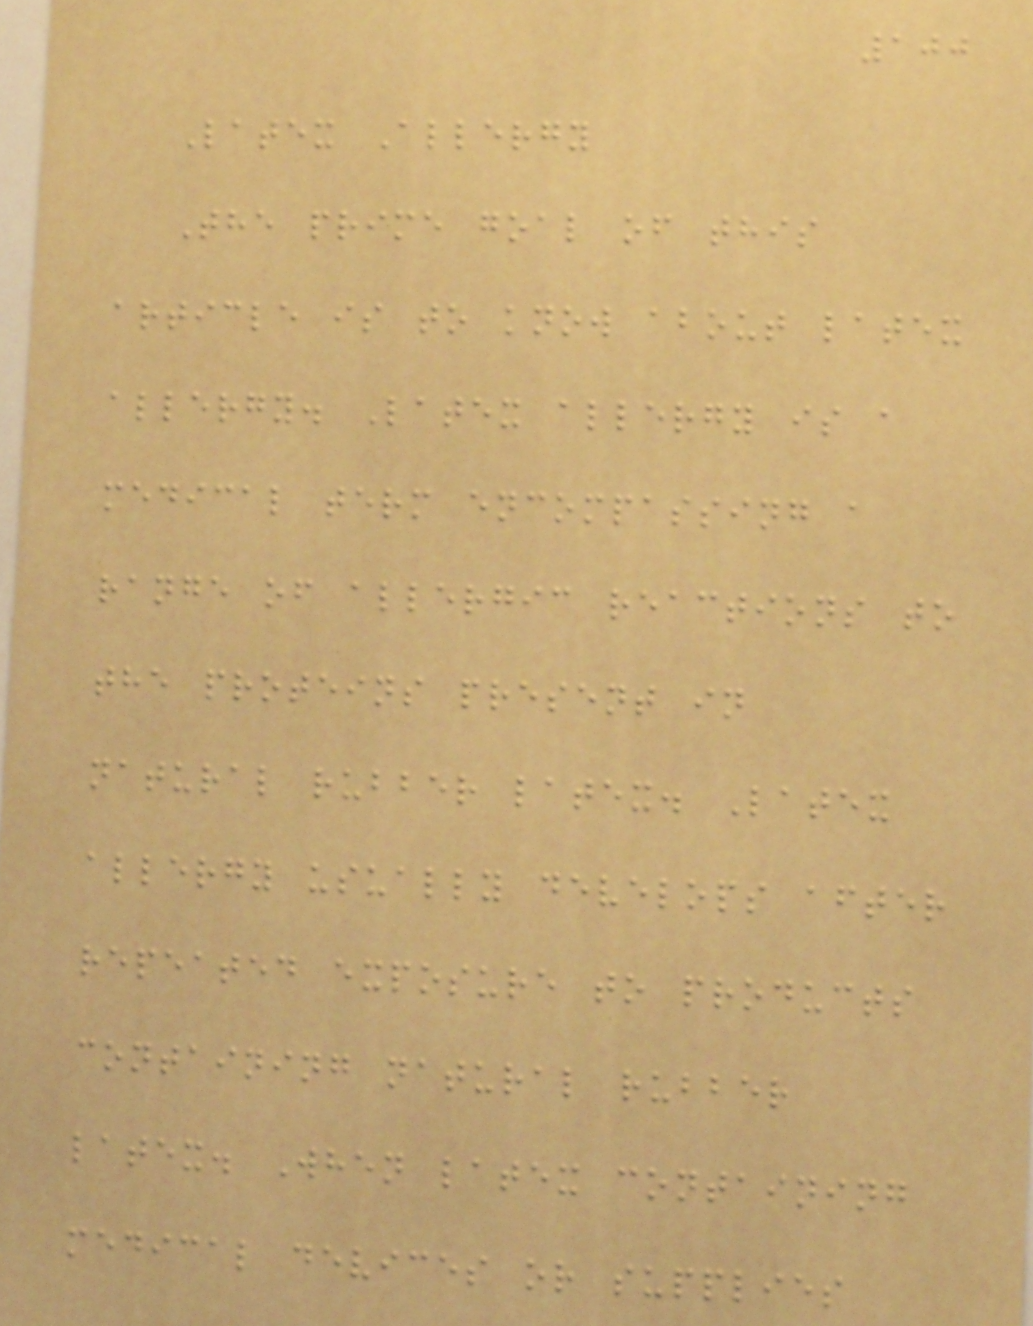100
Latex Allergy
The prime goal of this
article is to know about latex
allergy. Latex allergy is a
medical term encompassing a
range of allergic reactions to
the proteins present in
natural rubber latex. Latex
allergy usually develops after
repeated exposure to products
containing natural rubber
latex. When latex containing
medical devices or supplies
